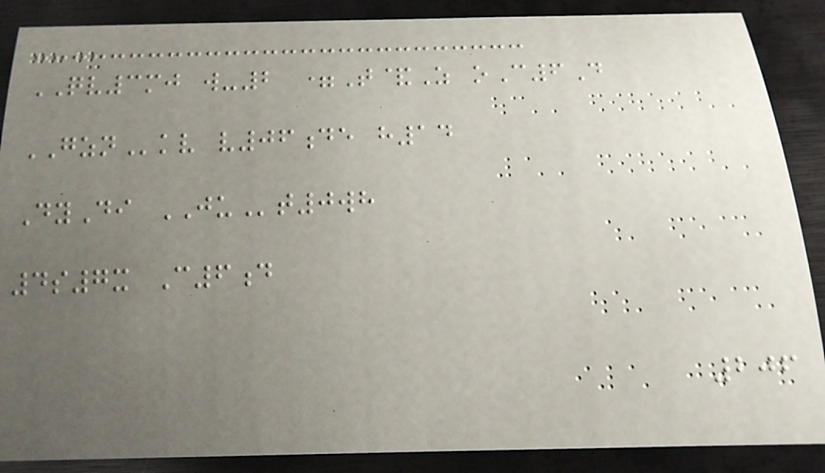QV3mj w-2 =T&Z oC6D
GZNkv v06de h14
DyDi JUt0wh
4s7x C6d
206
